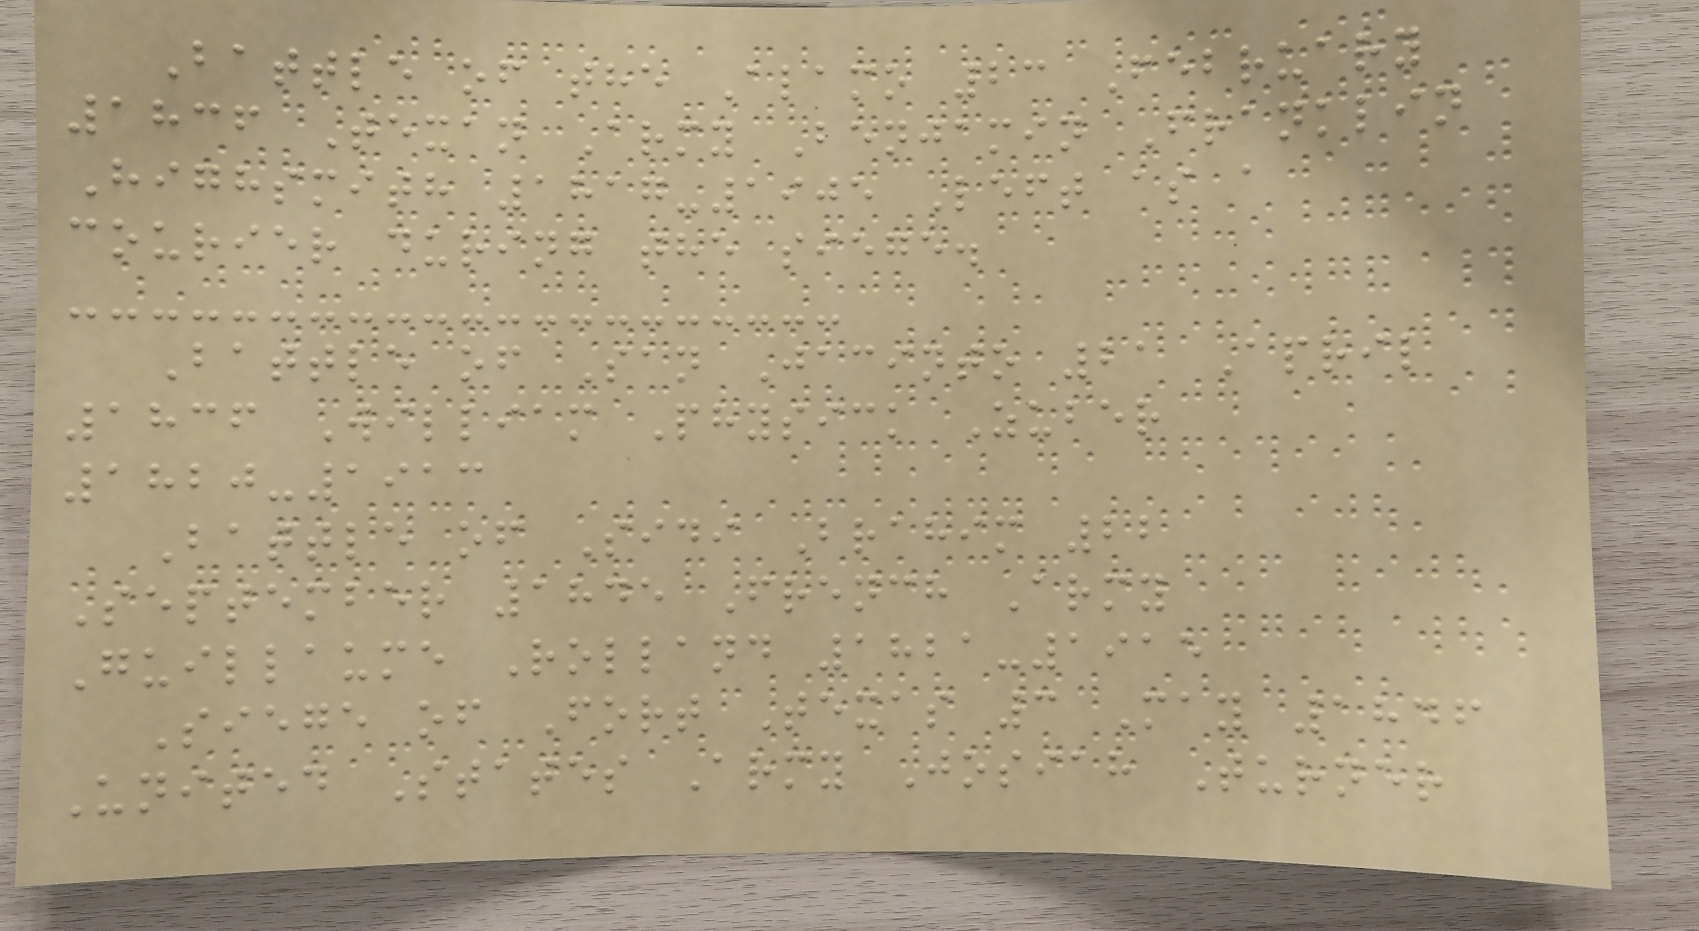Battle of the Alamo 23 February
1836 Texan Army Benjamin Franklin
Highsmith 1817-1905 Left as a
courier during the siege.
Battle of San Jacinto 21 April
1836 William Physick Zuber
1820-1913
Battle of Sidi Brahim 22
September 1845 French Army
Guillaume Rolland 1821-1915
Siege of Fort Texas 3 May 1846
United States Army Josiah Turner
